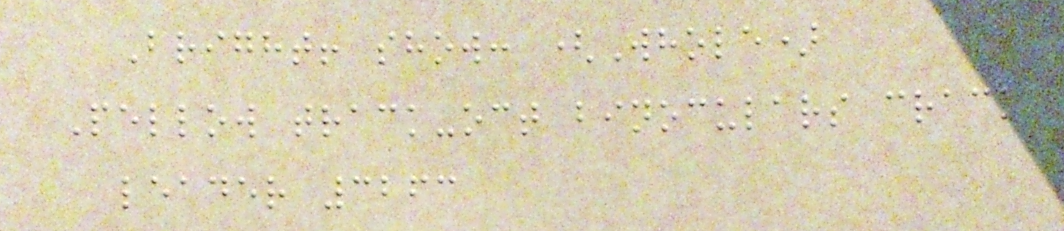Bright! show: (Whole)
Pellow track-oct binoculars crack
leader 3263
